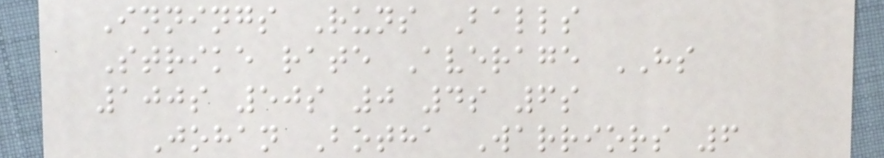Innings Runs Balls
Strike rate Average HS
100s 50s 0 4s 6s
Johan Botha Warriors 6
